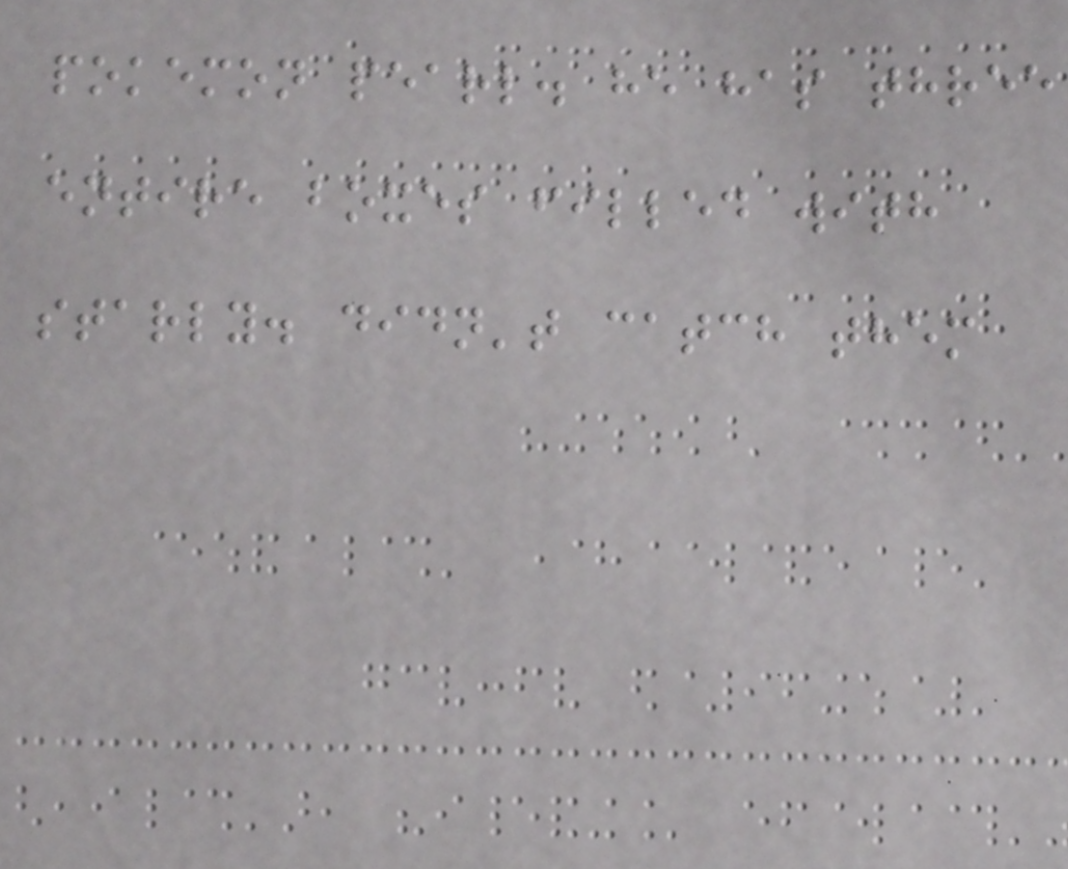pokemon pearl. he has three
entire boxes filled with
starly. didn't catch them
